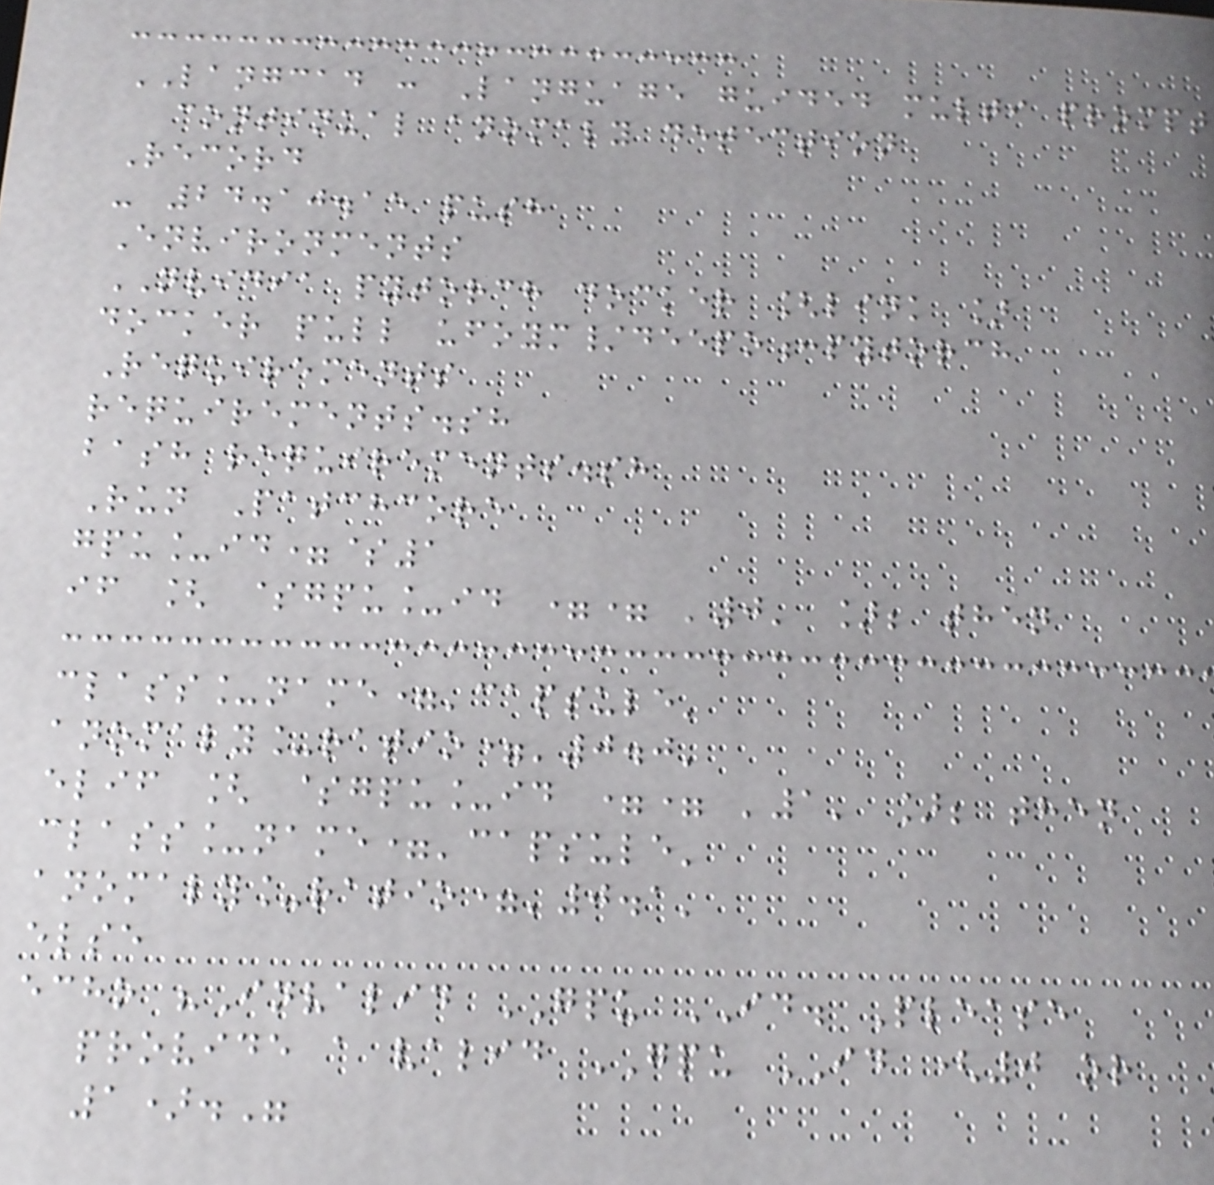LANGCAD : Language guided multi prompt
continual anomaly detection
Record
- 24.10.15 push
Environments
NVIDIA pytorch docker [link ]
docker pull ufoym/deepo:pytorch
Requirements
requirements.sh
bash requirements.sh
Run Patchcore
gpu_id=$1
if [ $gpu_id == '0' ]; then
class_name='capsule'
anomaly_ratio='0.0'
elif [ $gpu_id == '1' ]; then
class_name='capsule'
anomaly_ratio='0.1'
else
echo "Invalid GPU ID. Please
provide a valid GPU ID (0 or
1)."
